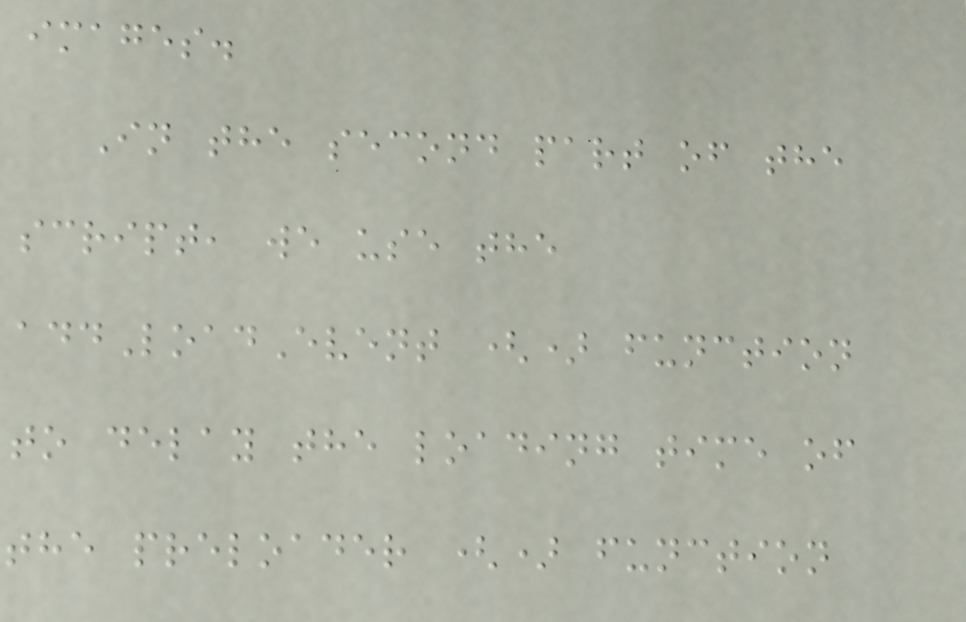images.
In the second part of the
script, we use the
addLoadEvent () function
to delay the loading time of
the preloader () function
